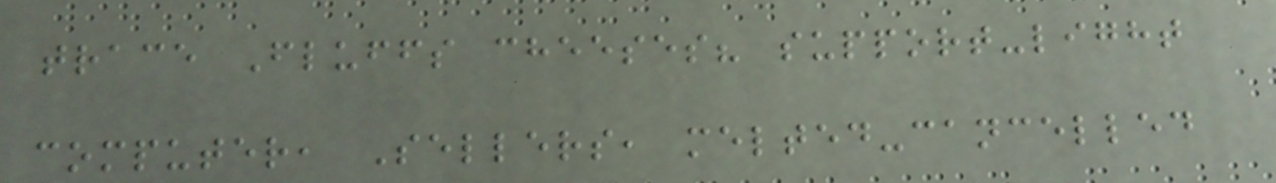trace Fluffs cheeses? support-light
computer, Sellers, melted-cancelled
